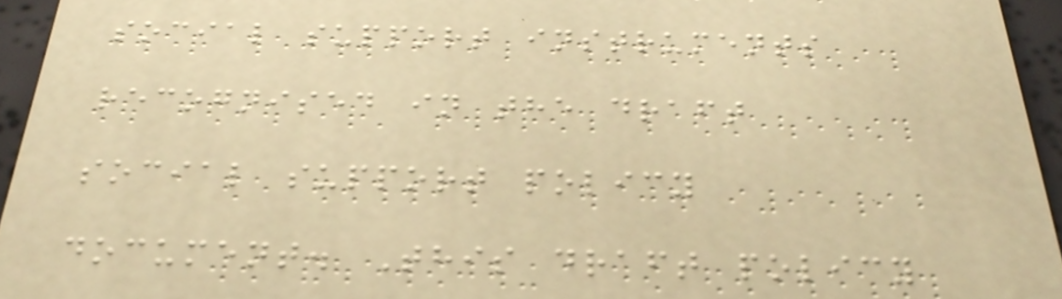social support instruments
recognised in the draft
social support policy
document. This draft policy
